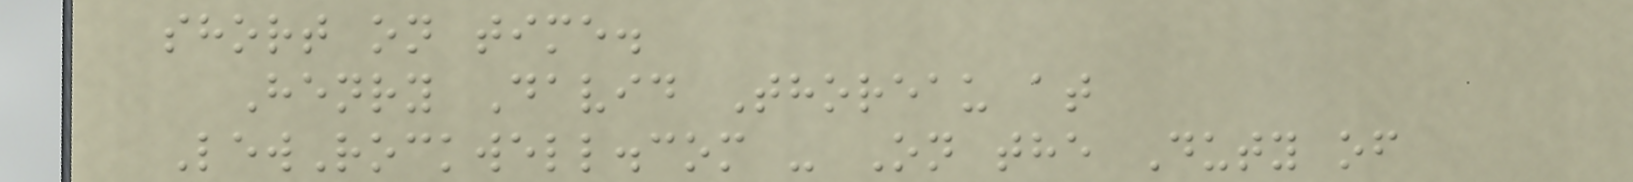short on time.
Henry David Thoreau at
LewRockwell.com - On the Duty of
